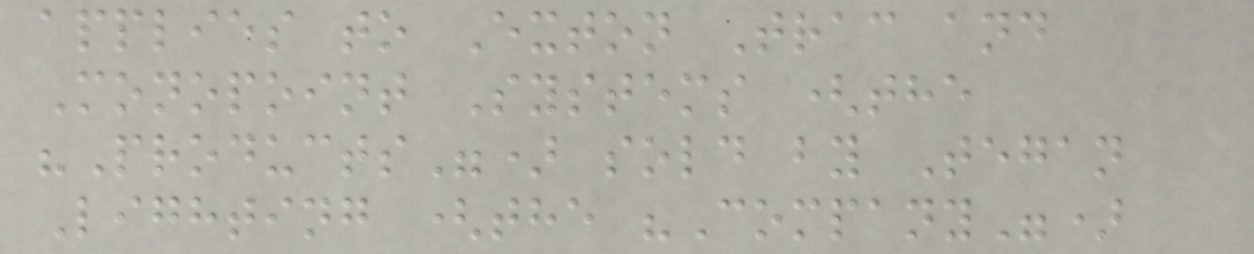applies to Exton Trac and
Monopoint Systems (the
"Products") sold by Tegan
Lighting (the "Company")
